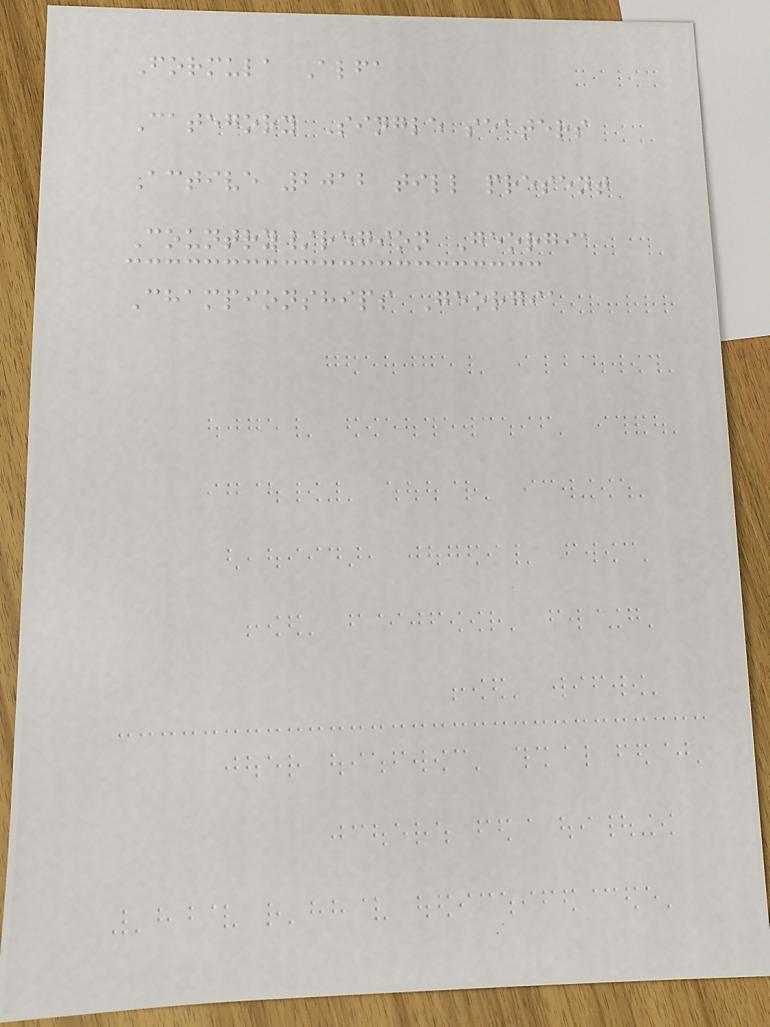Formula Alfa
Category Single seaters
Active 2012 till present
Country/region Georgia
Championships Georgia
